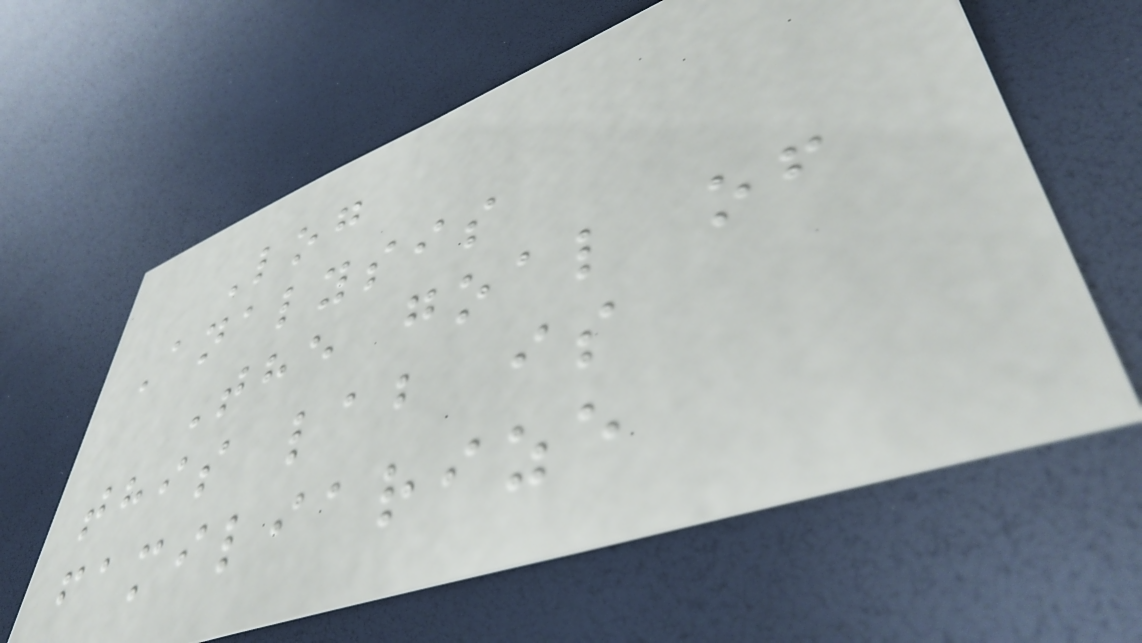Log
Analysis
The goal of
this lab is
familiarize
